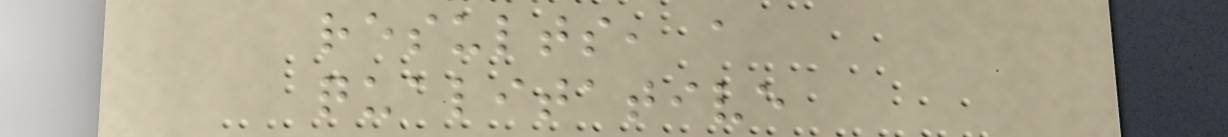results, a
qualitative
